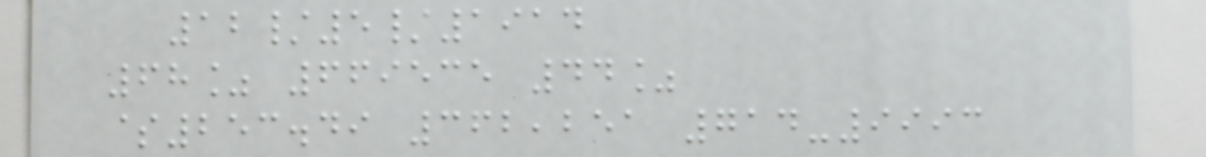12/5/1914
68% 669535 44%
$253.49 362,251 714-9993
